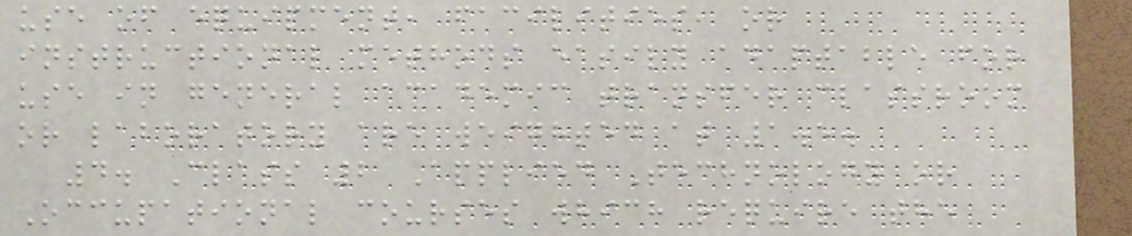use of equipment, facilities, or
instructional methods easily adaptable for
use in general academic transfer classroom
or laboratory are weighted at 1.5.
4. Class 2 Applied Technology or
Occupational courses which require the
